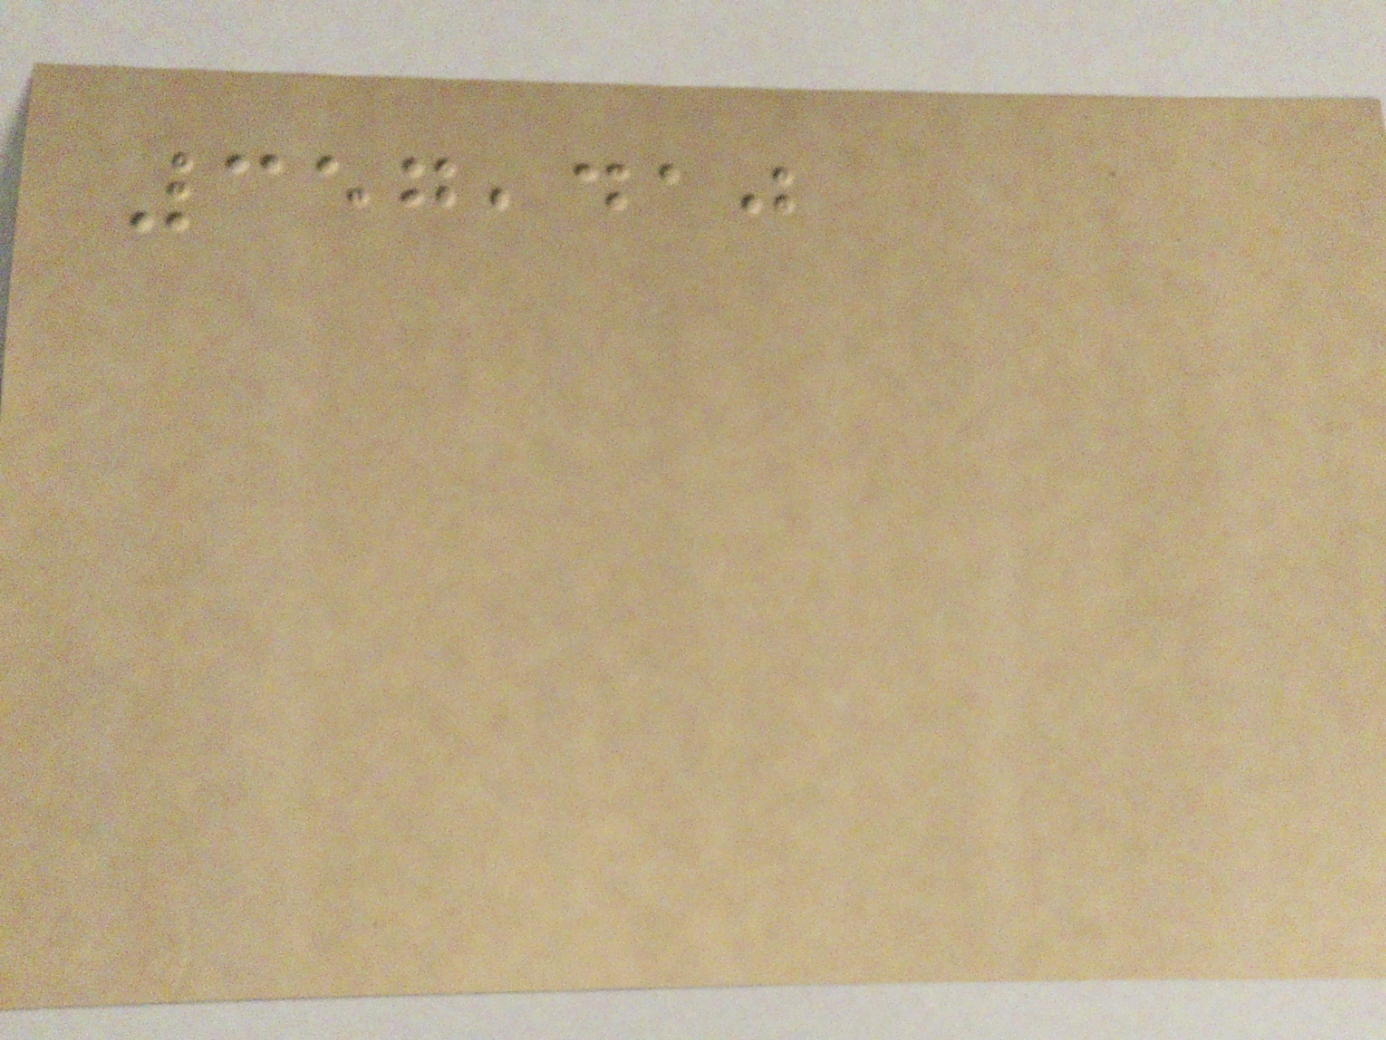357,410
